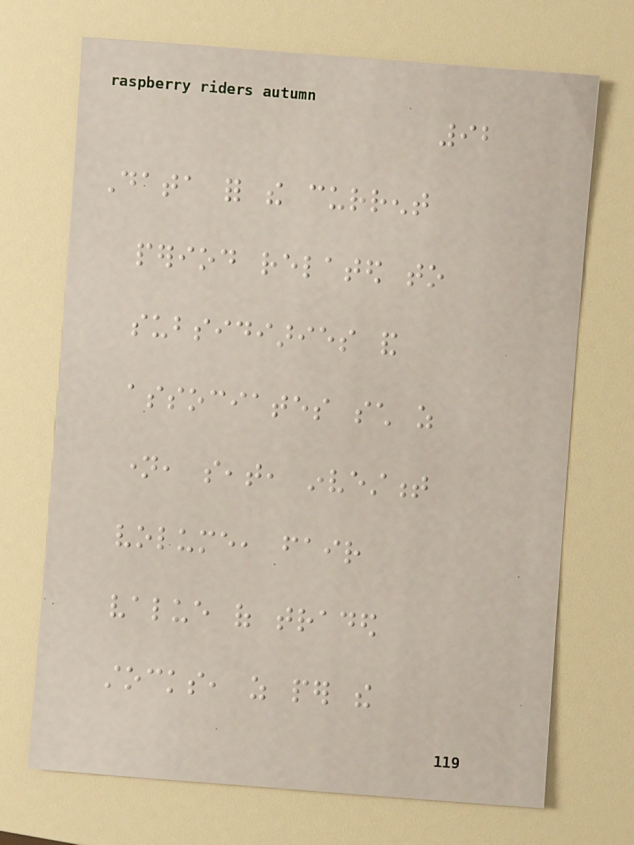92
Data for the current
period related to
subsidiaries and
associates such as
name, seat, investment
volume, fair
value of traded
stocks, as per the
